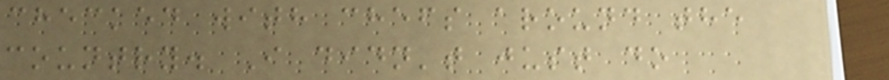checked with chefs around the
country. I didn't just do
